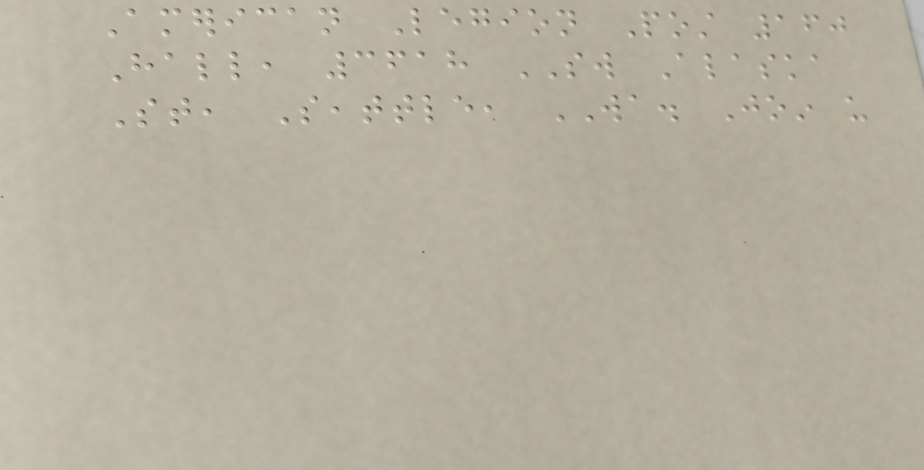American Legion Post 160
Hall, 3618 SW Alaska
St, Seattle, WA. Join us
